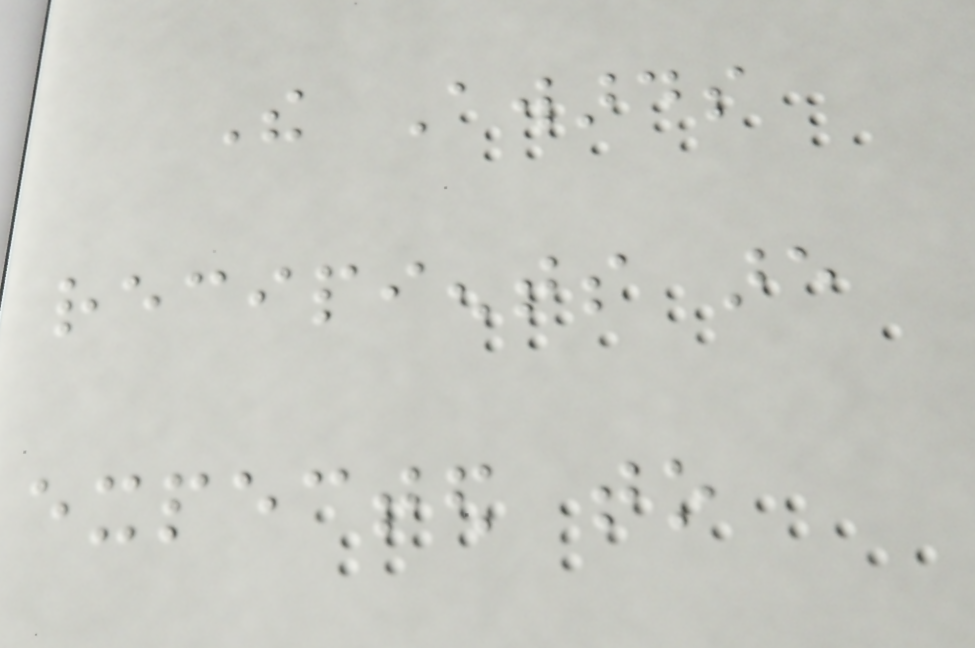The Awards
recipients are
expected to
